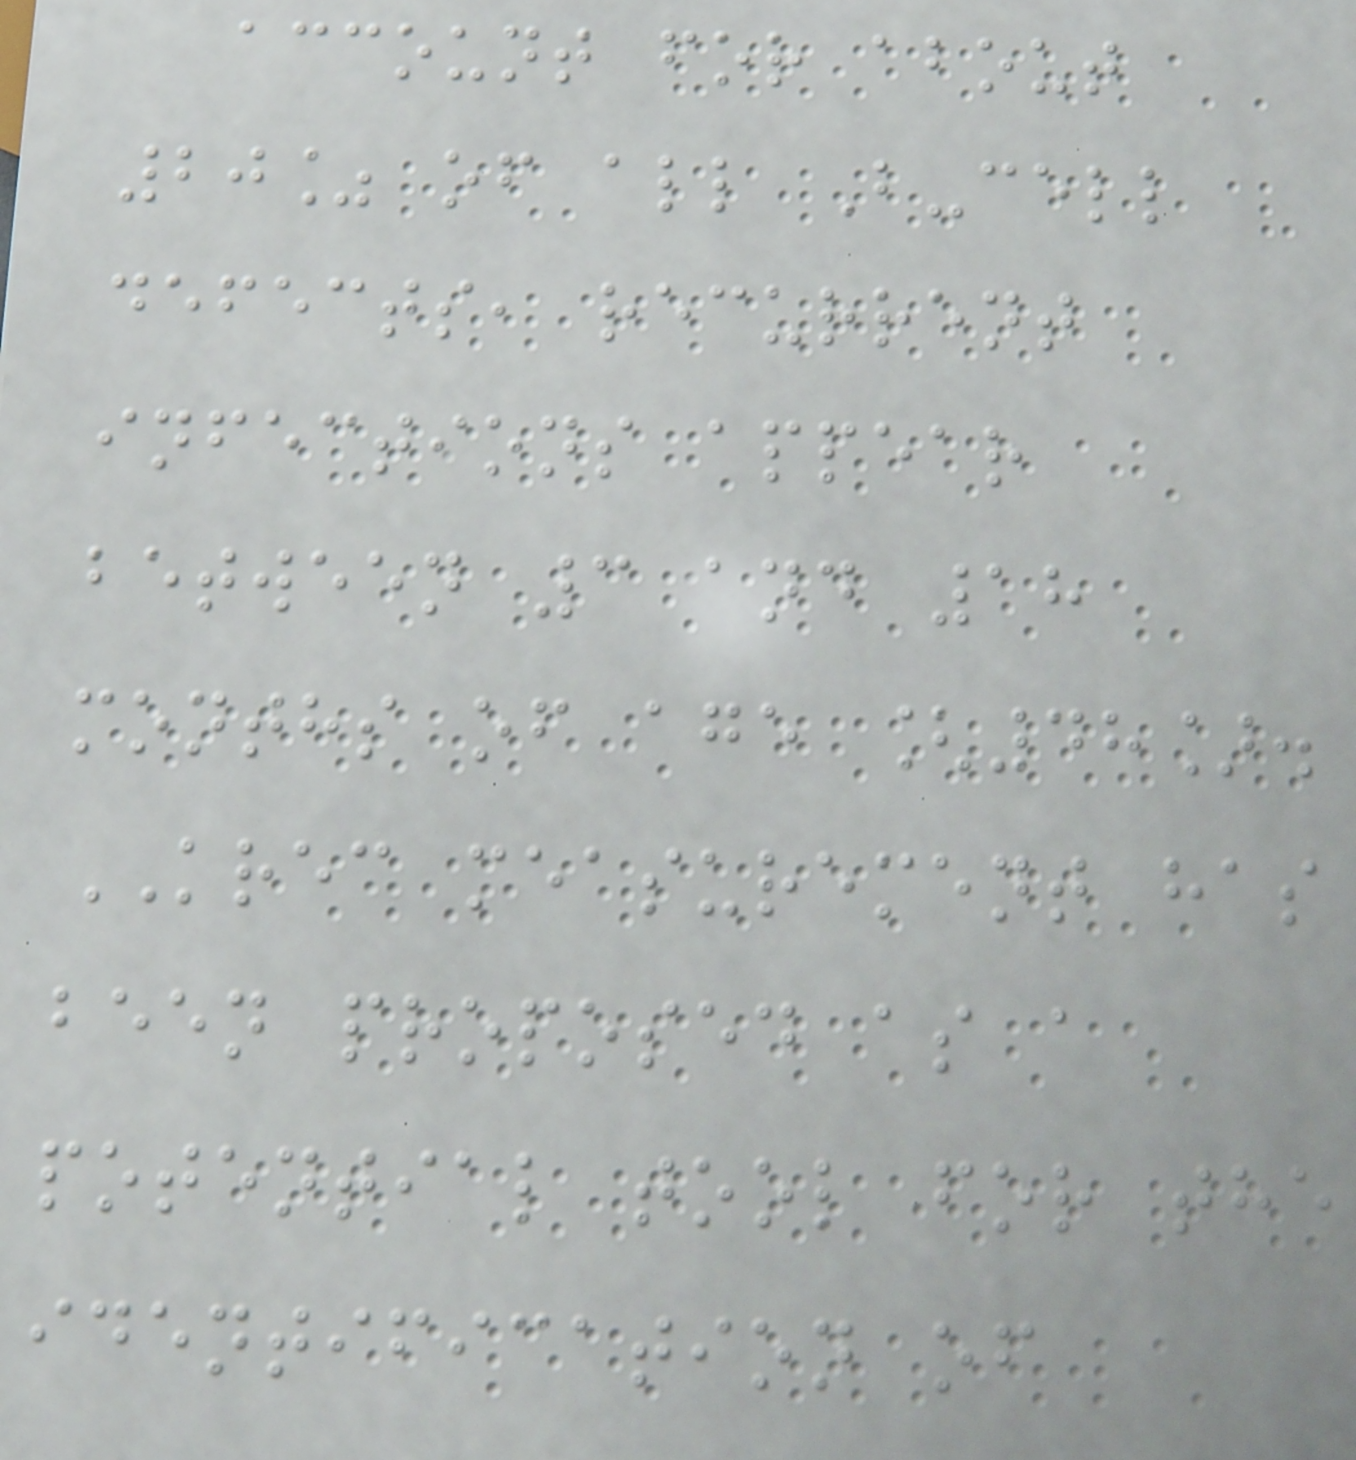account for about
20% of all B-cell
defects, recurrent
infections appear
between 3 and 18
months of age [48].
KREC measurement has
been proposed as a
potential tool for the
identification of
